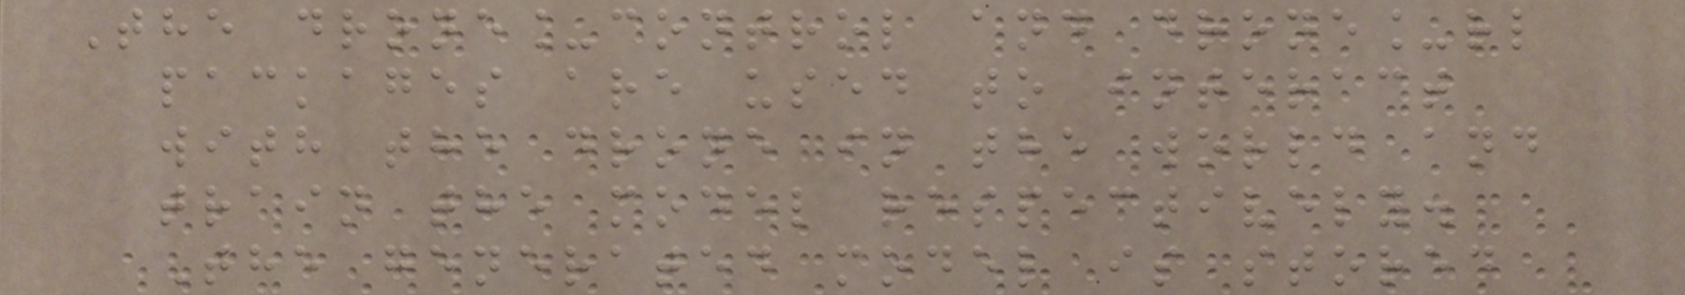The drone_control and drone_rl
packages are used to interact
with the drone in the world and
train the model respectively.
The generated model is stored
